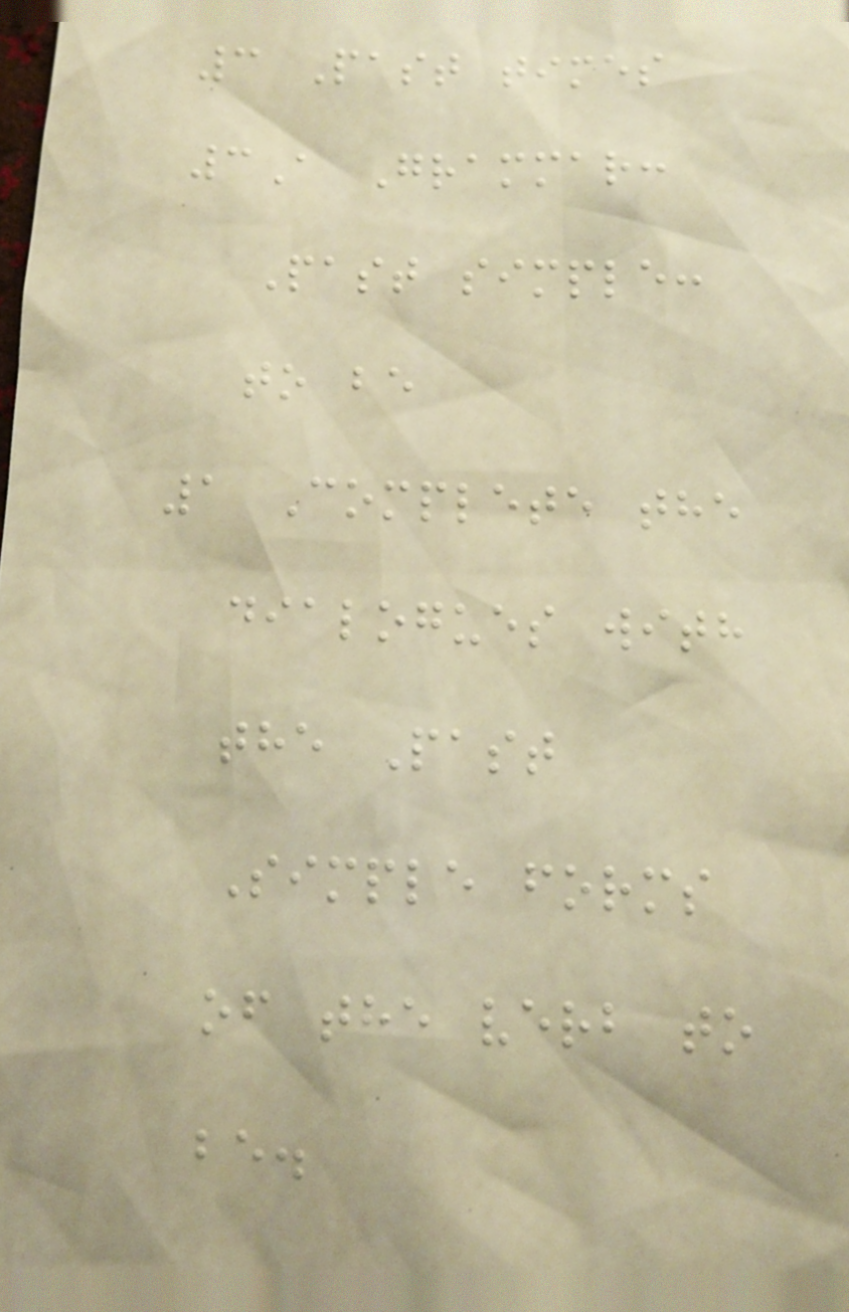3 Past times
3A Grammar:
Past simple:
to be
1 Complete the
dialogues with
the Past
Simple forms
of the verb to
be.
